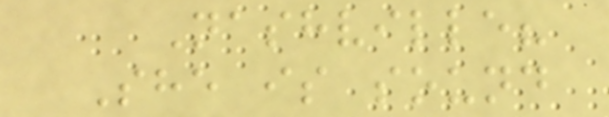Nashville?
She is sound
